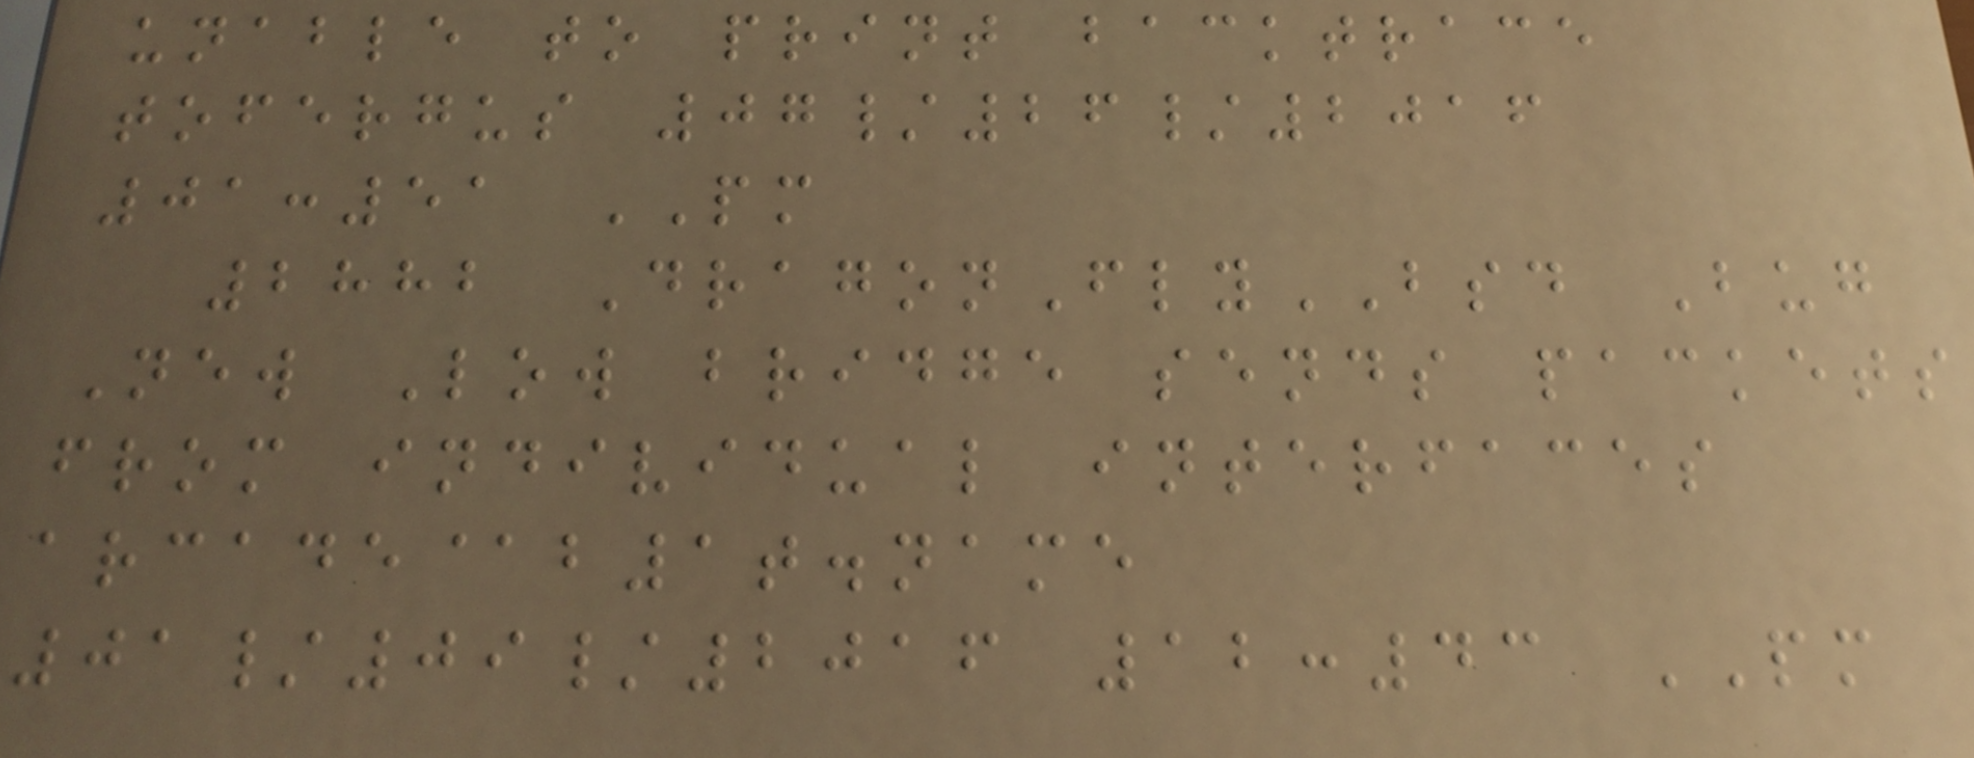unable to print backtrace
tofergus 07/26/2016
01:51 PM
2882 DragonFlyBSD Bug
New Low bridge sends packets
from individual interfaces
arcade@b1t.name
01/09/2016 12:43 PM
